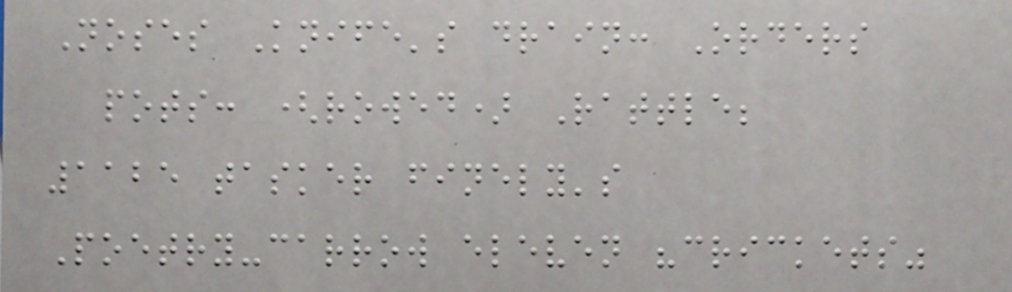Noses Knife's drain: Orders
pots: (rowed) Rattle;
1125 tasker finely's
Poetry-carrow eleven "crickets"
